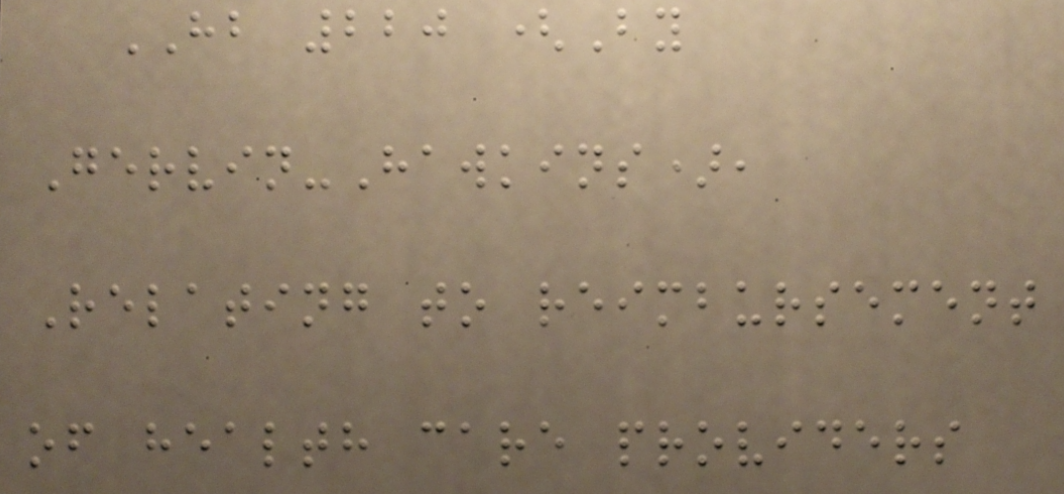HB 220 (By
Gervin-Hawkins),
Relating to reimbursement
of health care providers
